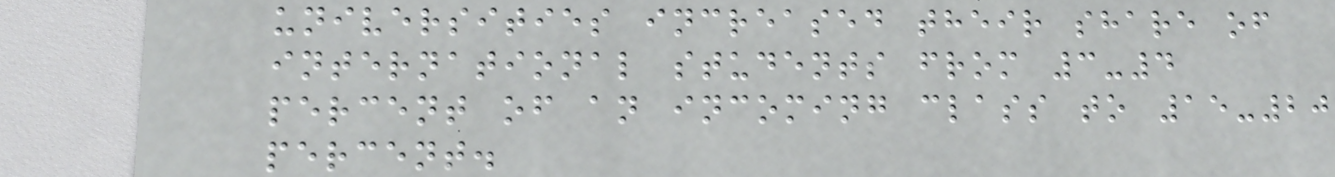universities increased their share of
international students from 3-4
percent of an incoming class to 15-20
percent.
